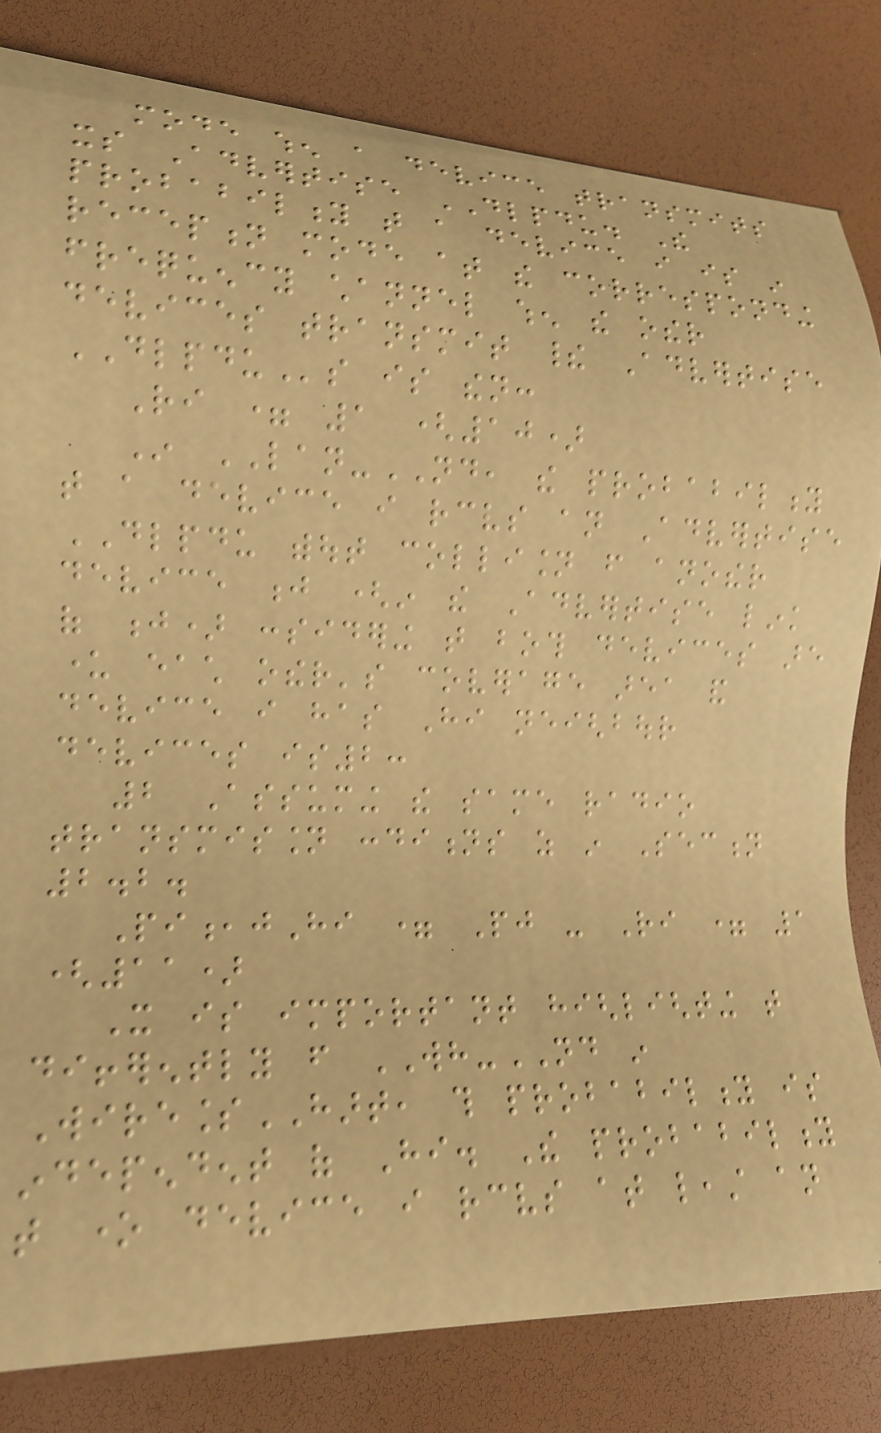mode when a device transmits
its Advertise DLPDU. The
probability that a device i is in
reception mode at the corresponding
frequency channel when the other
devices transmit their Advertise
DLPDUs is then:
Ri = 1 (10)
In LAN-ND, the probability
that a device i receives an Advertise
DLPDU without collision from another
device j (in the Advertise link
of j) considering that both devices are
under each other's coverage area and
device i has Hi neighbour
devices is2:
2 Assuming the same radio
transmission conditions as in Section
2.2.
Pi,jHi = Pj - Ri = 1
(11)
It is important highlighting that
differently from WH-ND in
WirelessHART, this probability is
independent of Hi. The probability
that one device i receives at least an
